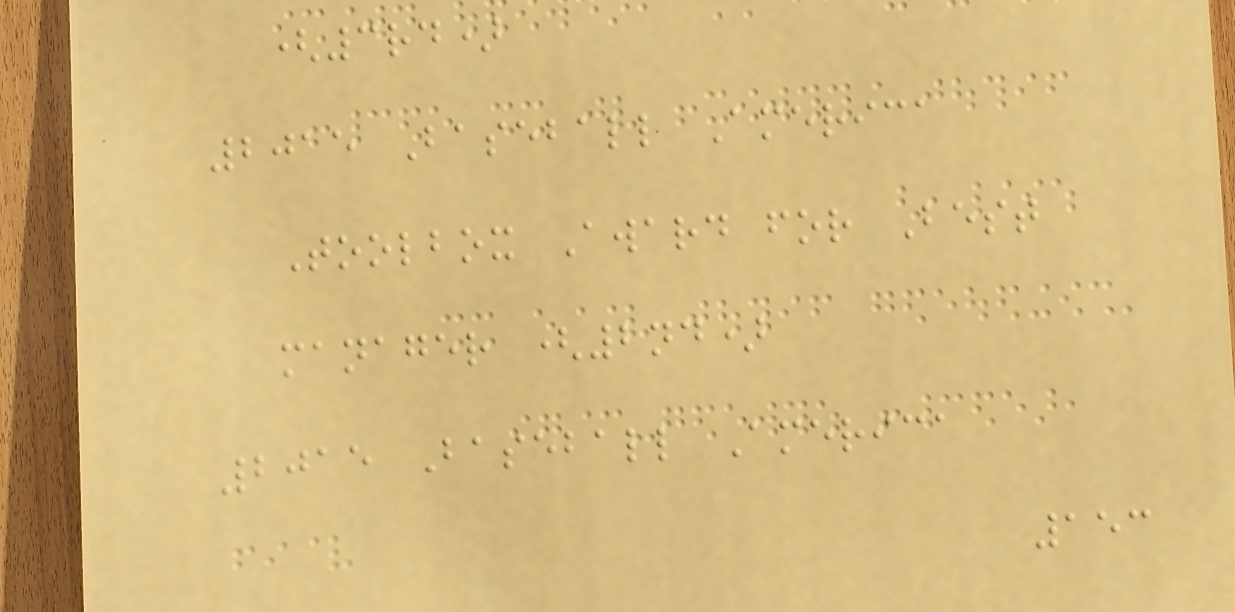(3rd)
2015 Baseball America
Toolbox Award for Best
manager (2nd)
2015 Baseball America
153
